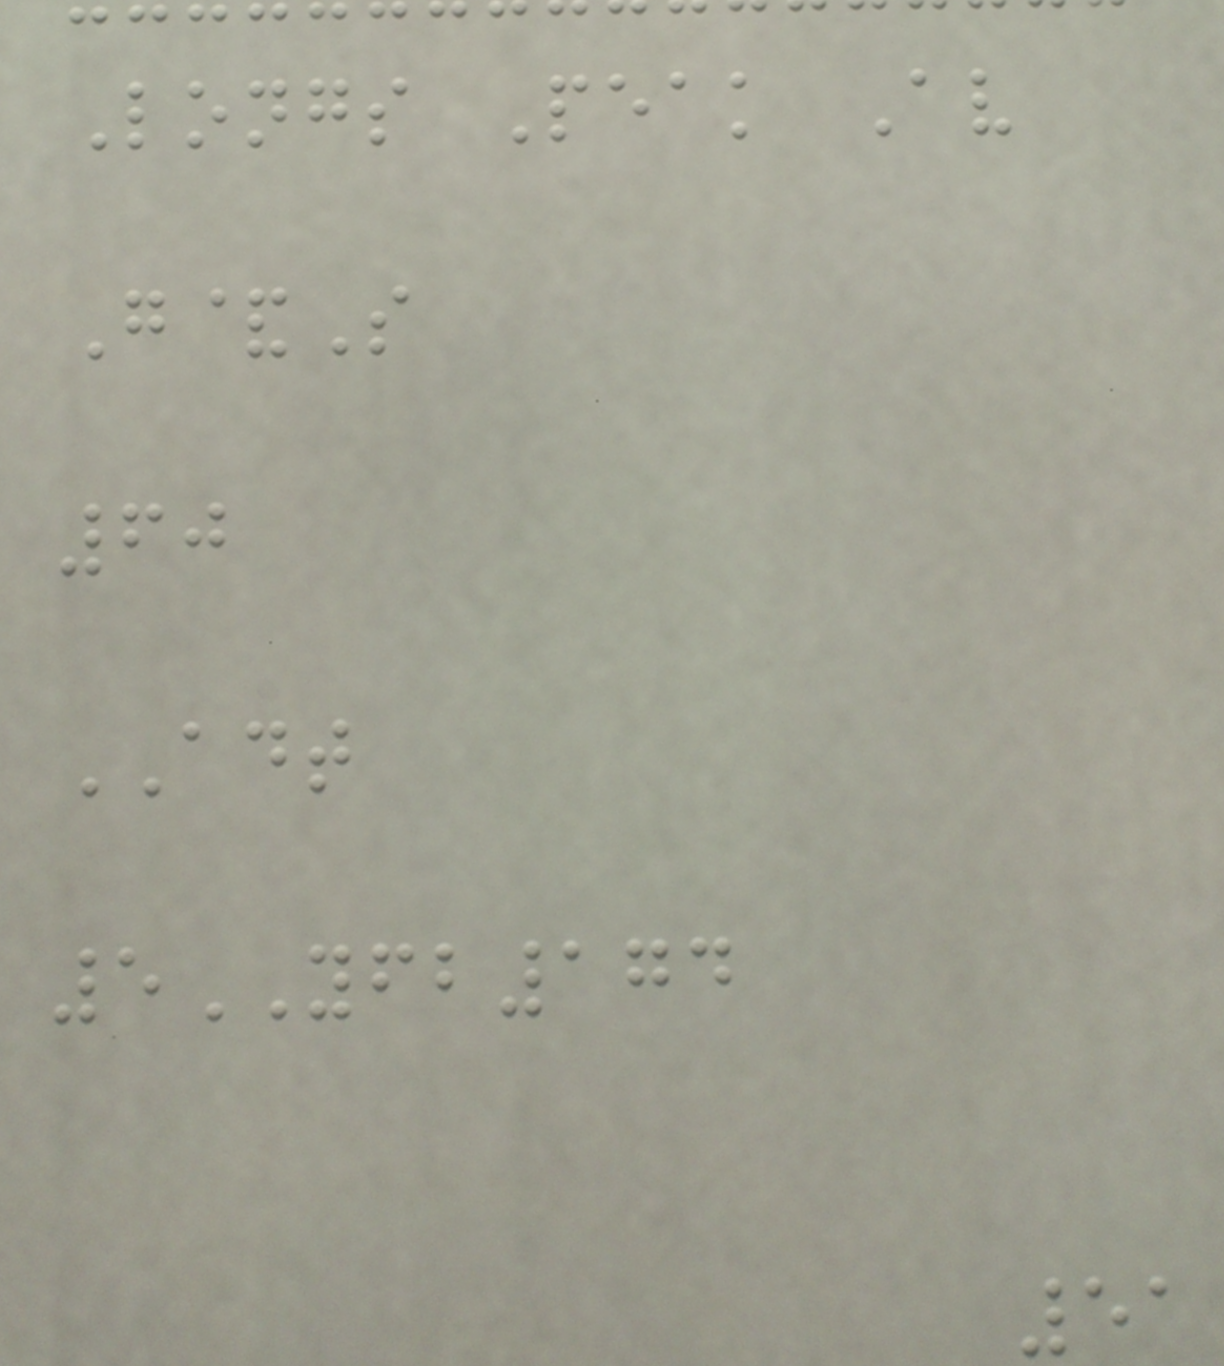Longs Peak Av
G&S
60
ADT
5YFB174
51
